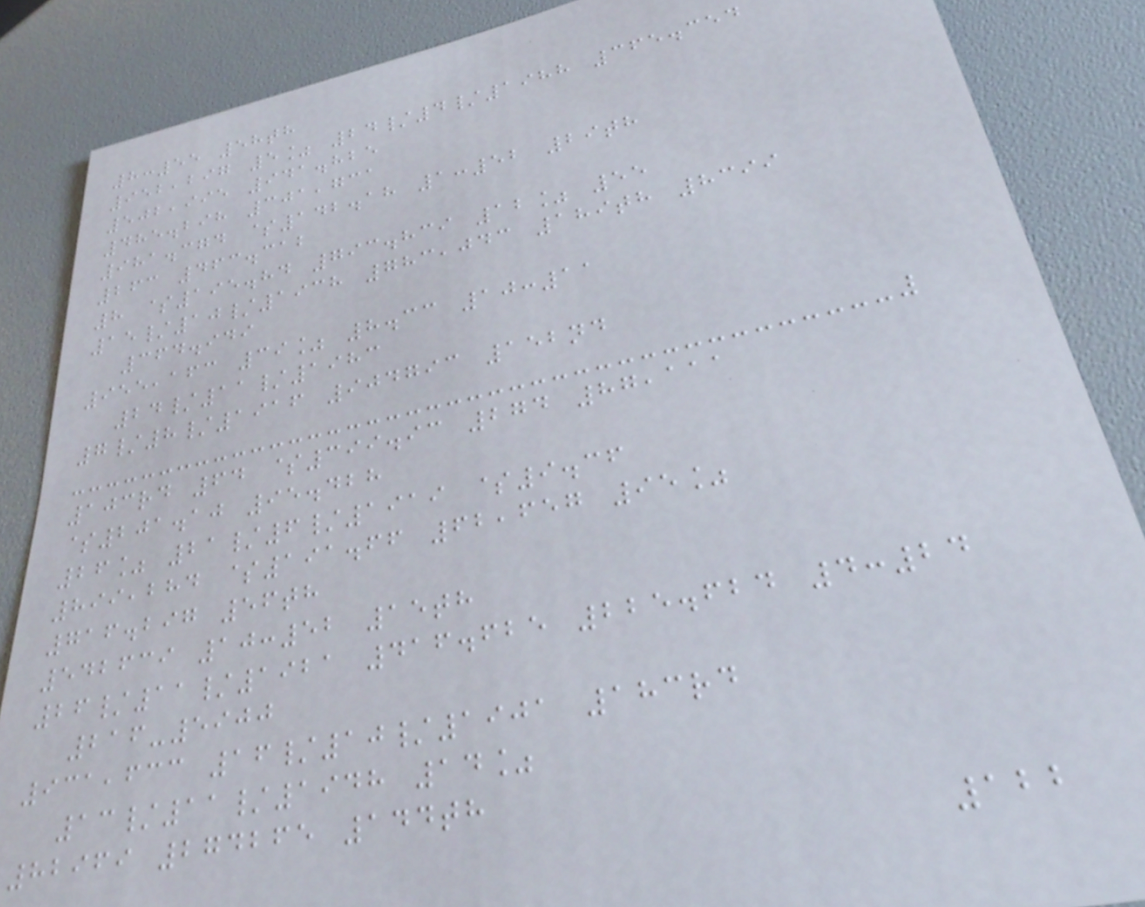8:55 58th
952,297 5% 24/4/1988 365.354
502,995 941.825
485.298 301,731
981.374 $142.18 1:52 29th
263 463.312
8 $195.84 793.839 12% 55
15/10/1938 783,043 189th 8399
364.949
955,163 39% 8.33 10:11
24/11/1983
7/8/1916 904793 152nd
103rd 64 $399.93 274 87,111
$201.10 95.428
26% 21/6/1919 $9.36
899,284 $191.66 62,657 95%
716.297 56th
542639 10:52 15th
26/11/1921 416.625 225.624 4:24
216-5900
931,633 16/10/1901 183rd
13/11/1948 14%
82969 274265 144th
122
